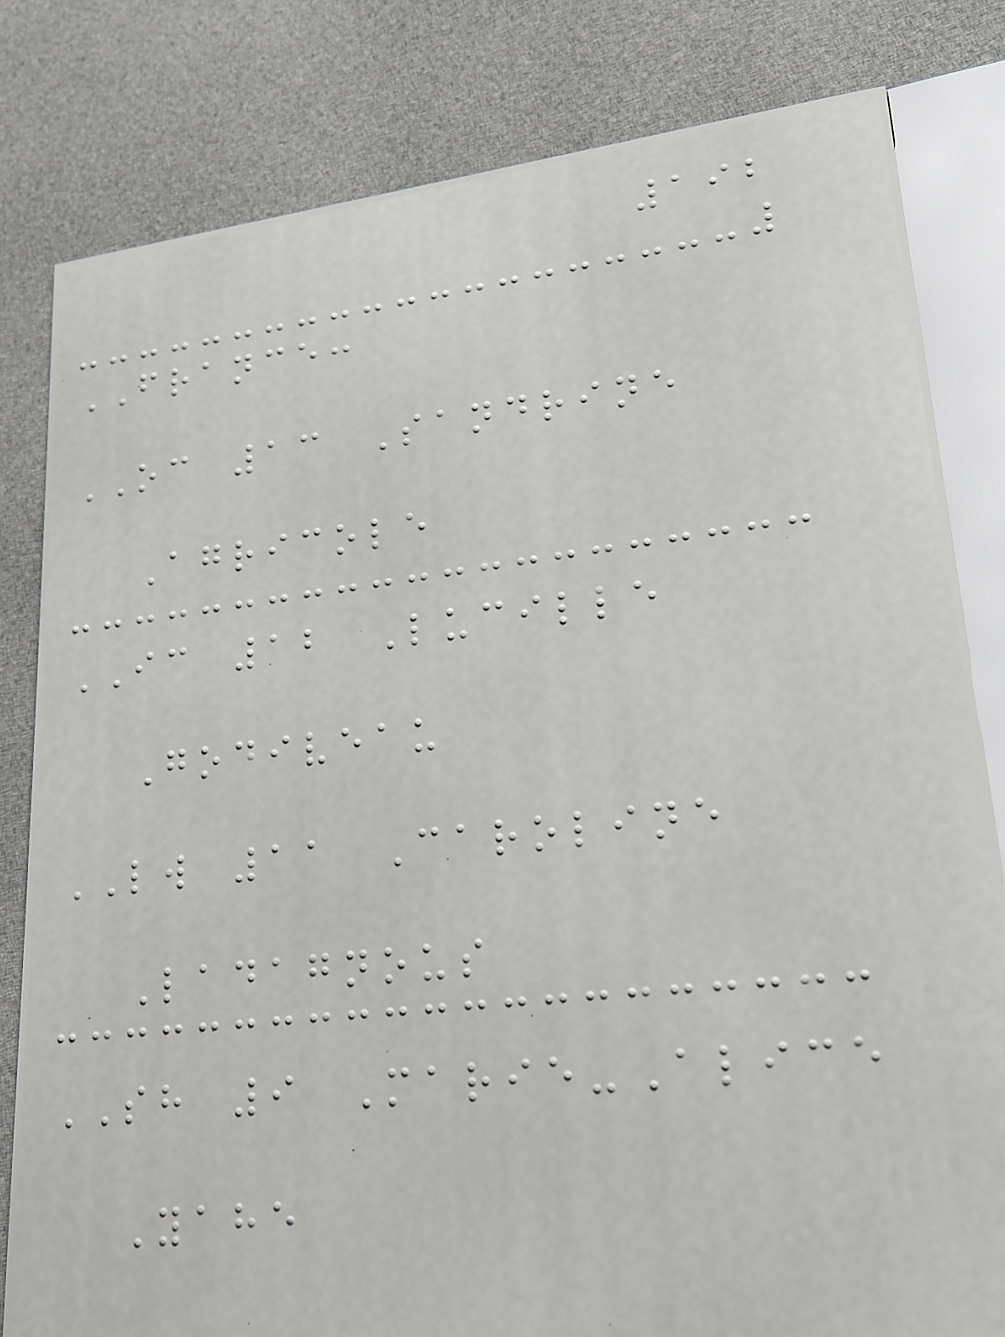192
FRANCE:
OC 13 Sandrine
Agricole
IC 12 Lucille
Godiveau
LW 11 Caroline
Ladagnous
SH 9 Marie-Alice
Yahe
